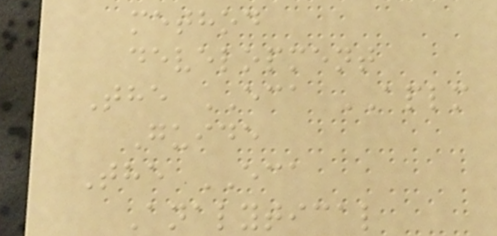method
development
The ECA APLM
Guide
The ECA
Analytical
